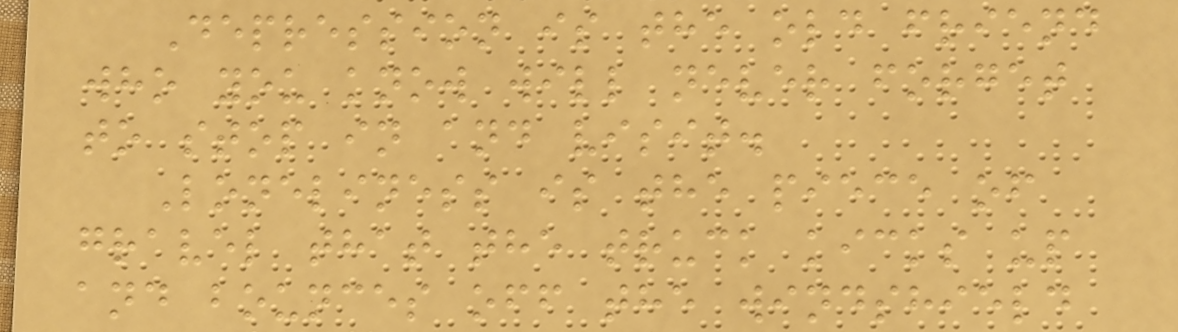Depression is the old friend
who you know will never forget
to stop in and visit.
Loneliness is the piece of
gravel that the truck kicks up
and bounces off the windshield
